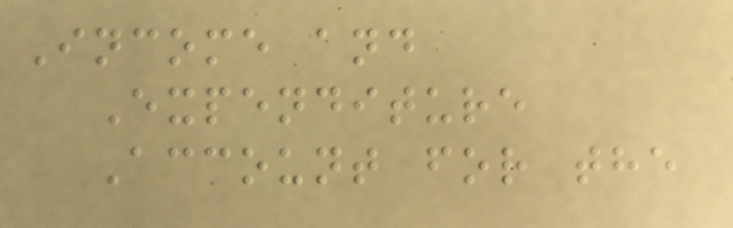Income and
Expenditure
Account for the
